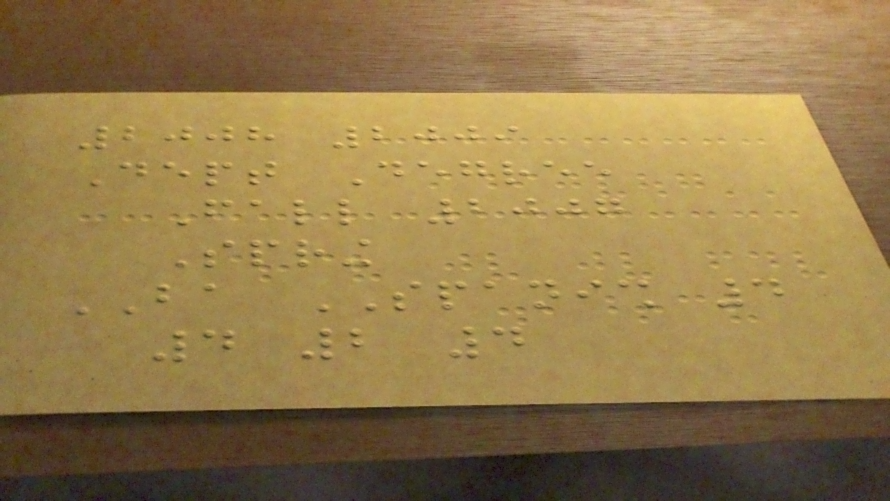2008 2009
Dept Degree
Fall 2007
Spring
BA SPANISH 4
4 2 4
